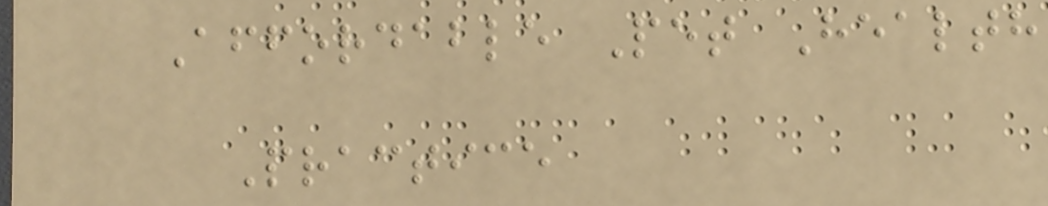Affordable Pet Health
Practice
